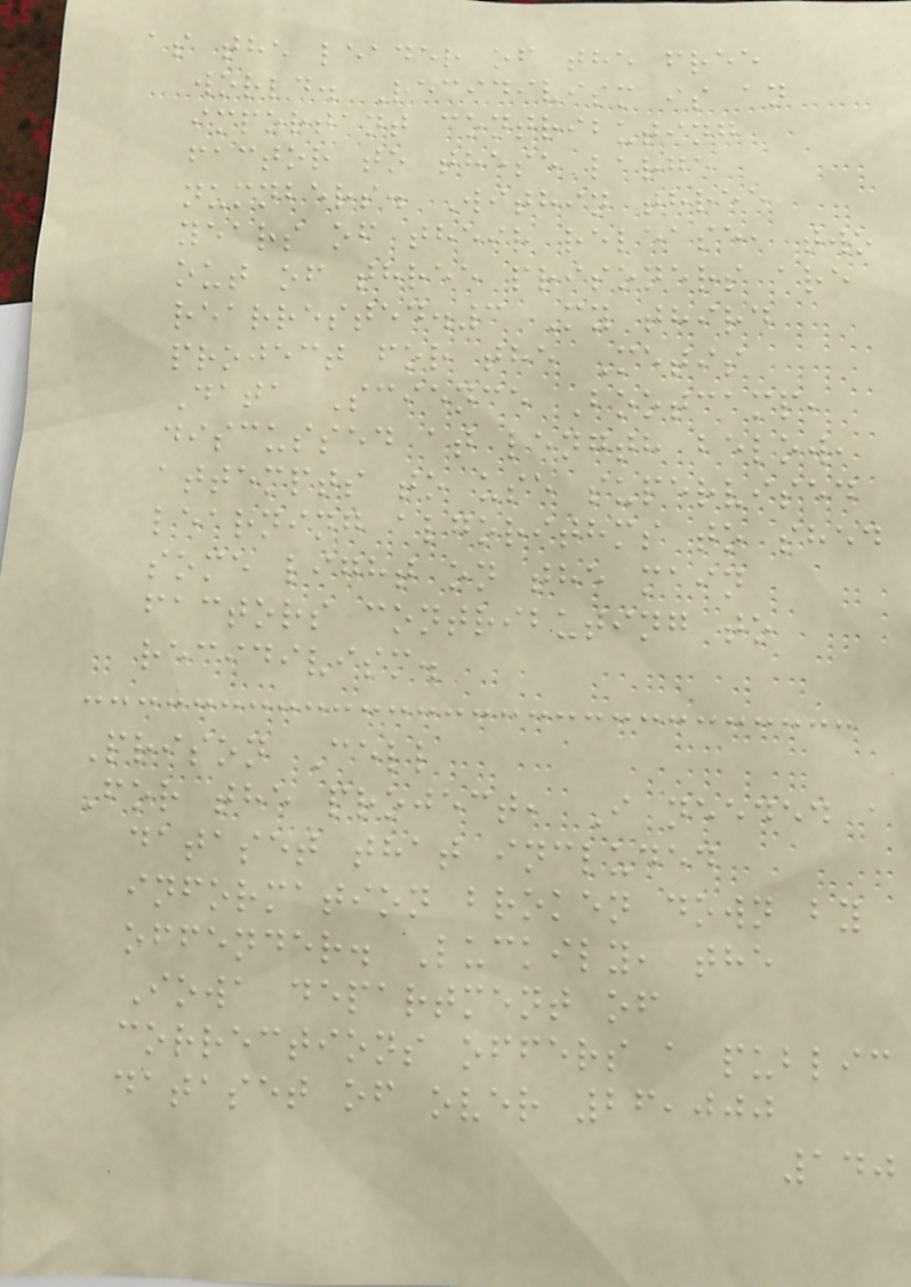as the leader of the free
world. Recidivism is an
important contributing
factor to these large
numnbers. Within three
years of their release, two
out of three prisoners are
rearrested.3 My third
project for the Metis
Data Science Bootcamp,
discussed at length below,
attempts to use supervised
learning algorithms to shed
some light on the main
factors contributing to
recidivism.
Prison Cell
For the project, I needed a
dataset that included
information broken down by
offender. Luckily, the
Iowa department of
corrections offers a public
dataset of over 26,000
140
